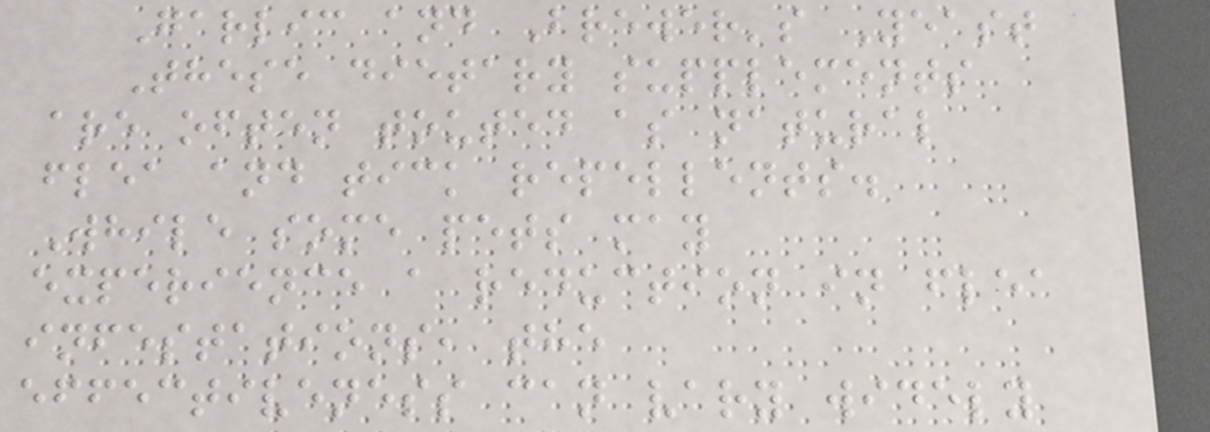Garlic and Brewer's Yeast
These dietary supplements
are often touted as natural
flea and tick repellents.
While some pets may
experience a reduction in flea
infestations, the
effectiveness can vary widely
